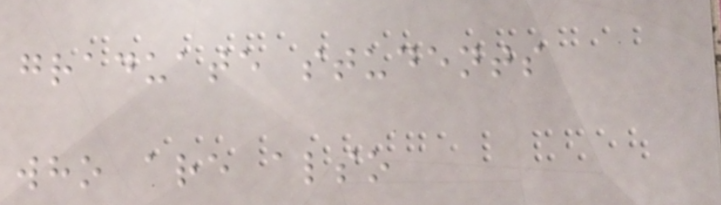graduate students
who are also
